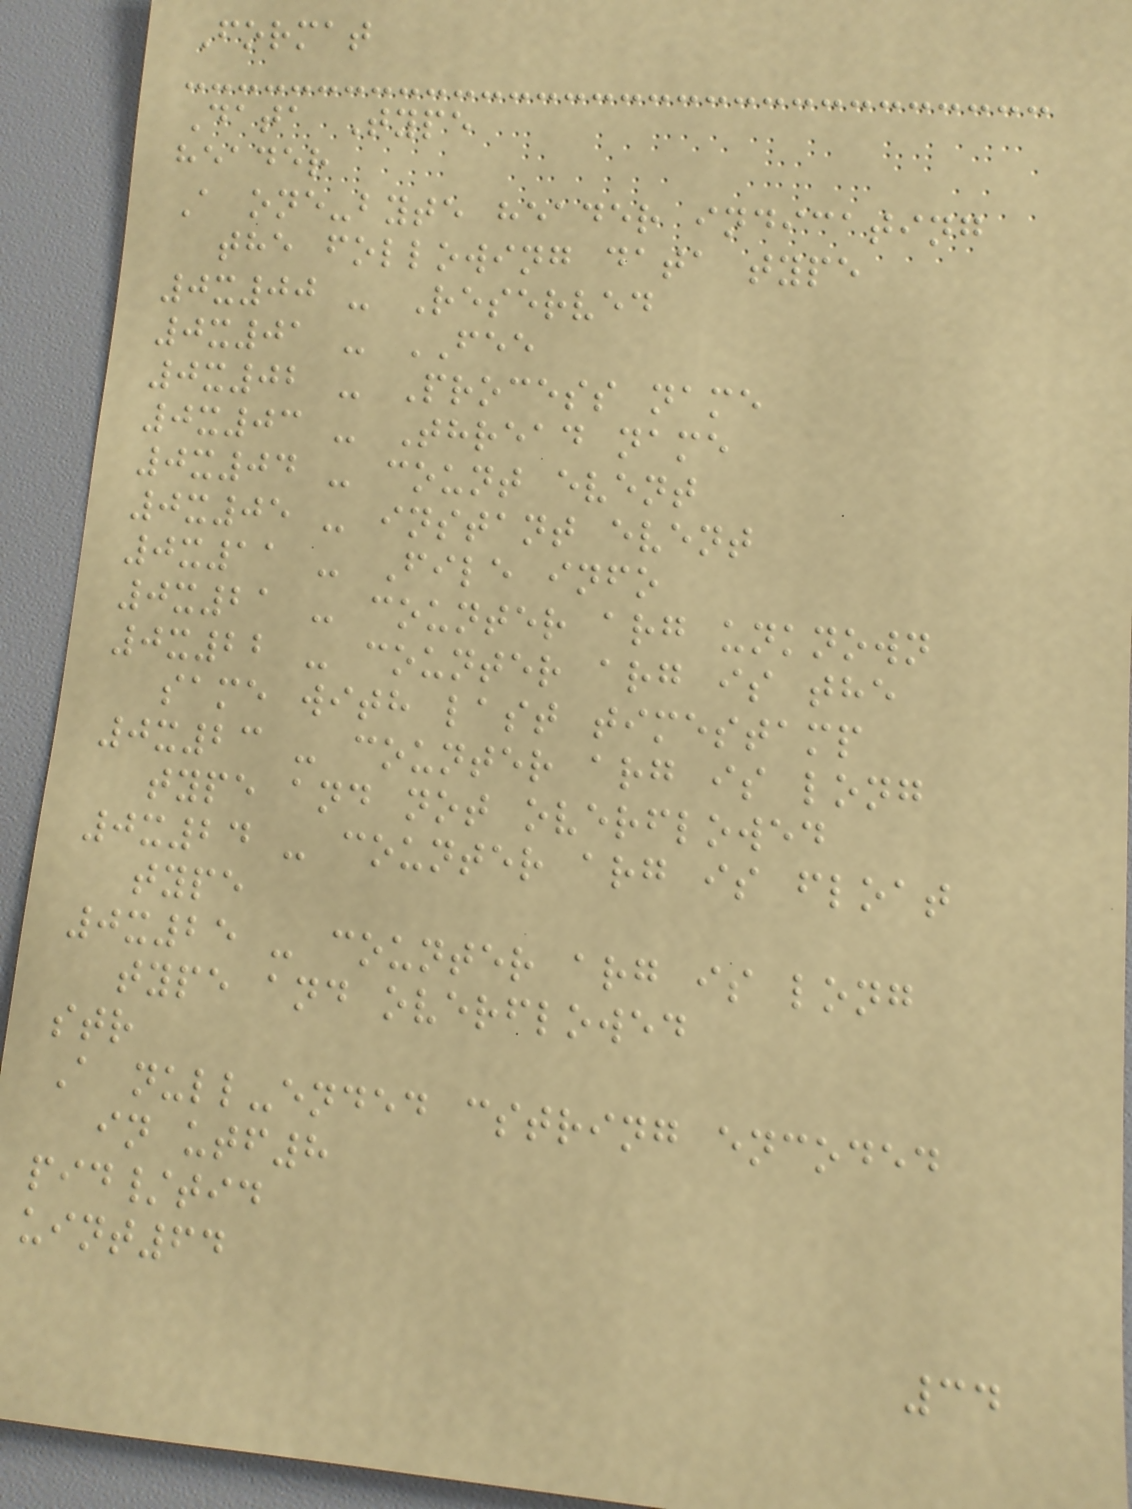Format
Data Type
header
A one-byte header indicating
the following data type
0x00 - Reserved
0x01 - FEE
0x02 - Process name
0x03 - Thread name
0x04 - count event
0x05 - instant event
0x11 - File info
0x21 - counter arg unknown
0x22 - counter arg is the
same with last timestamp
0x23 - counter arg is long
type and not overflowed
0x24 - counter arg is float
type
0x25 - counter arg is long
type and overflowed
str
A null-ended cstring encoded
in utf8
pid/tid
uint64
34
